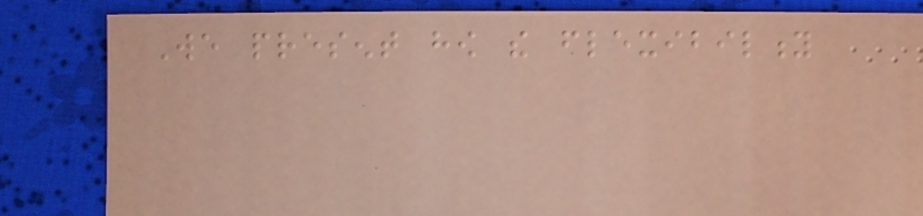We present how the flexibility
